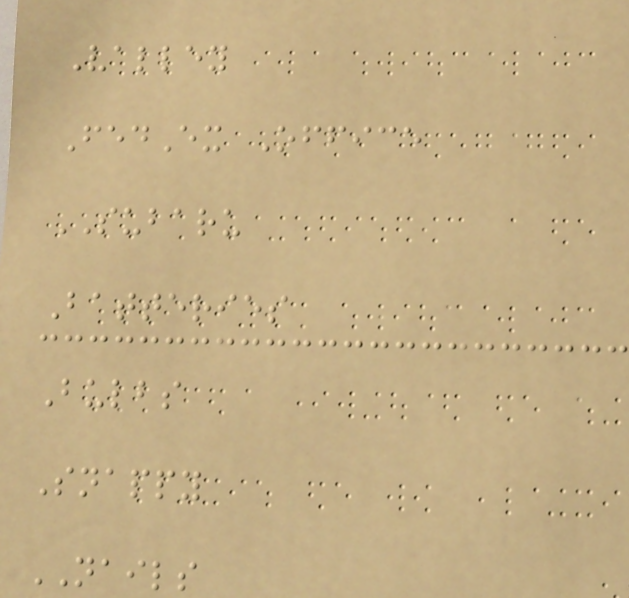Valley
FedEx Office
SUBARU
Batteries
Bulbs
Snappy
NAILS
